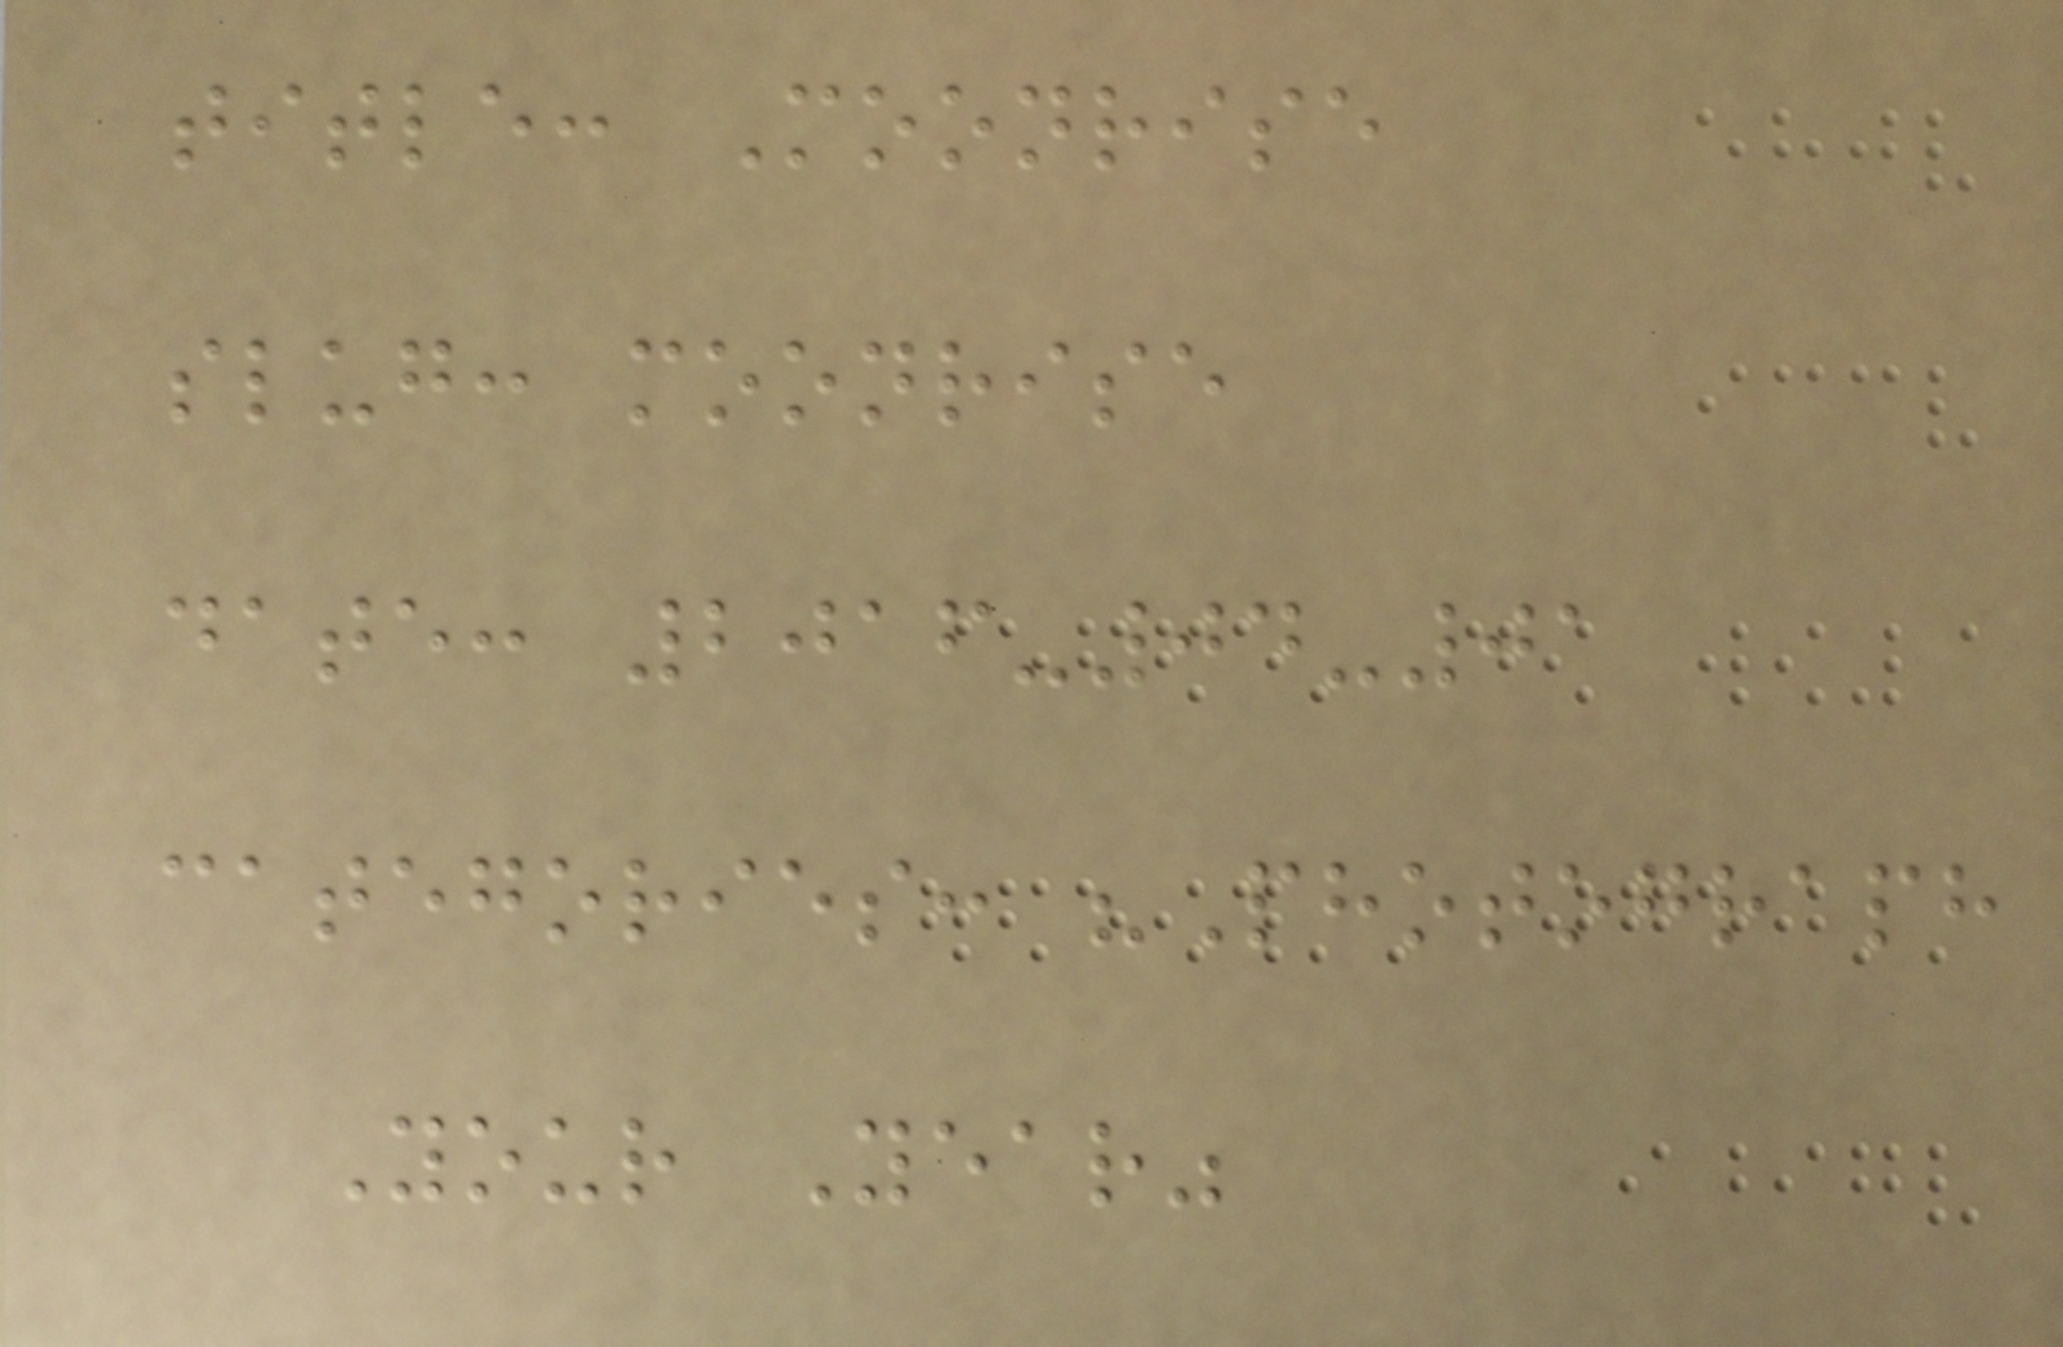title: Moonrise
slug: moonrise
date: 2016-04-01
categories: "Photograph
Your Year"
